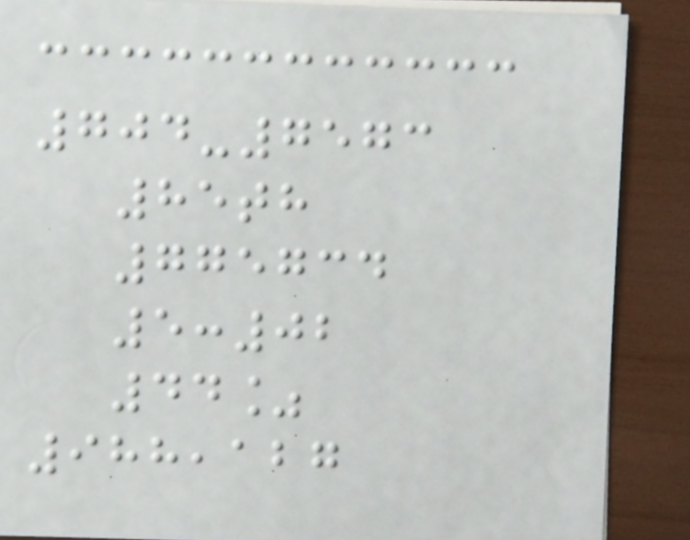704-7573
85th
775734
5:02
44%
988,127
